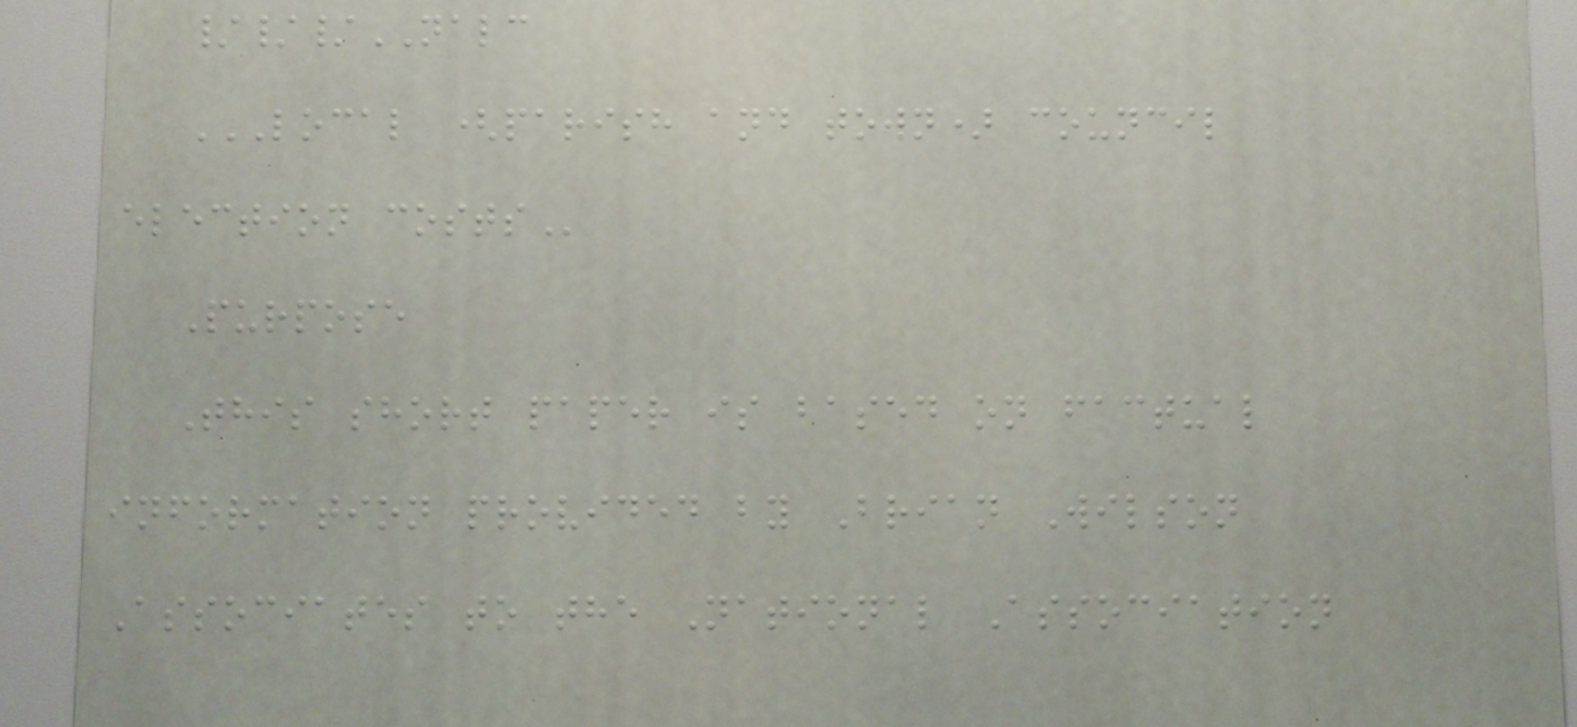///NALC
LOCAL (PARISH AND TOWN) COUNCIL
ELECTION COSTS
Purpose
This short paper is based on factual
information provided by Brian Wilson
Associates to the National Association
